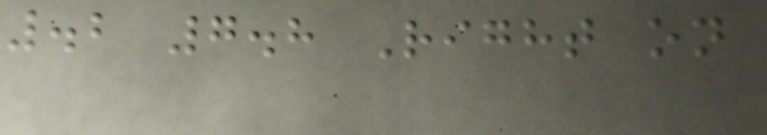.2 7.8 Right on
